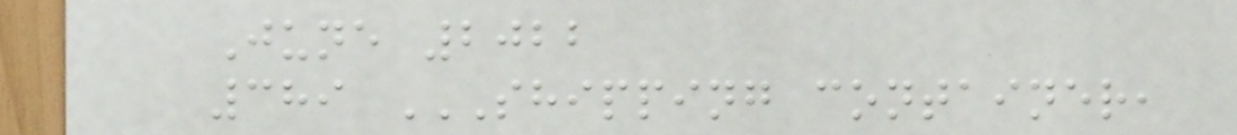June 2022
389 SHIPPING CONTAINER,
